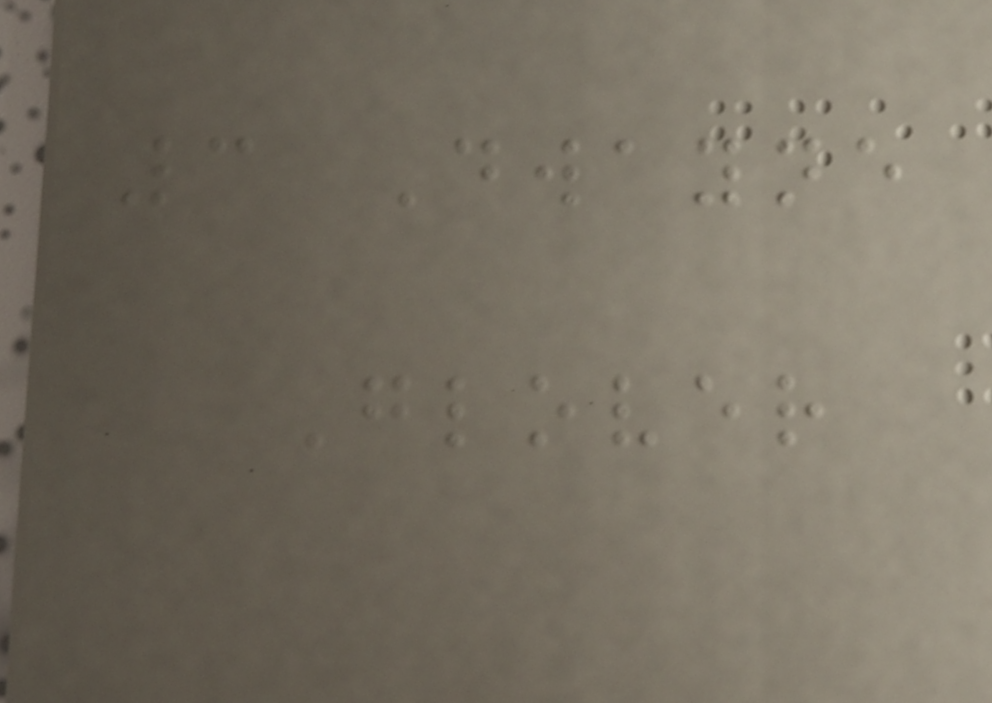3 Dwayne
Glover
